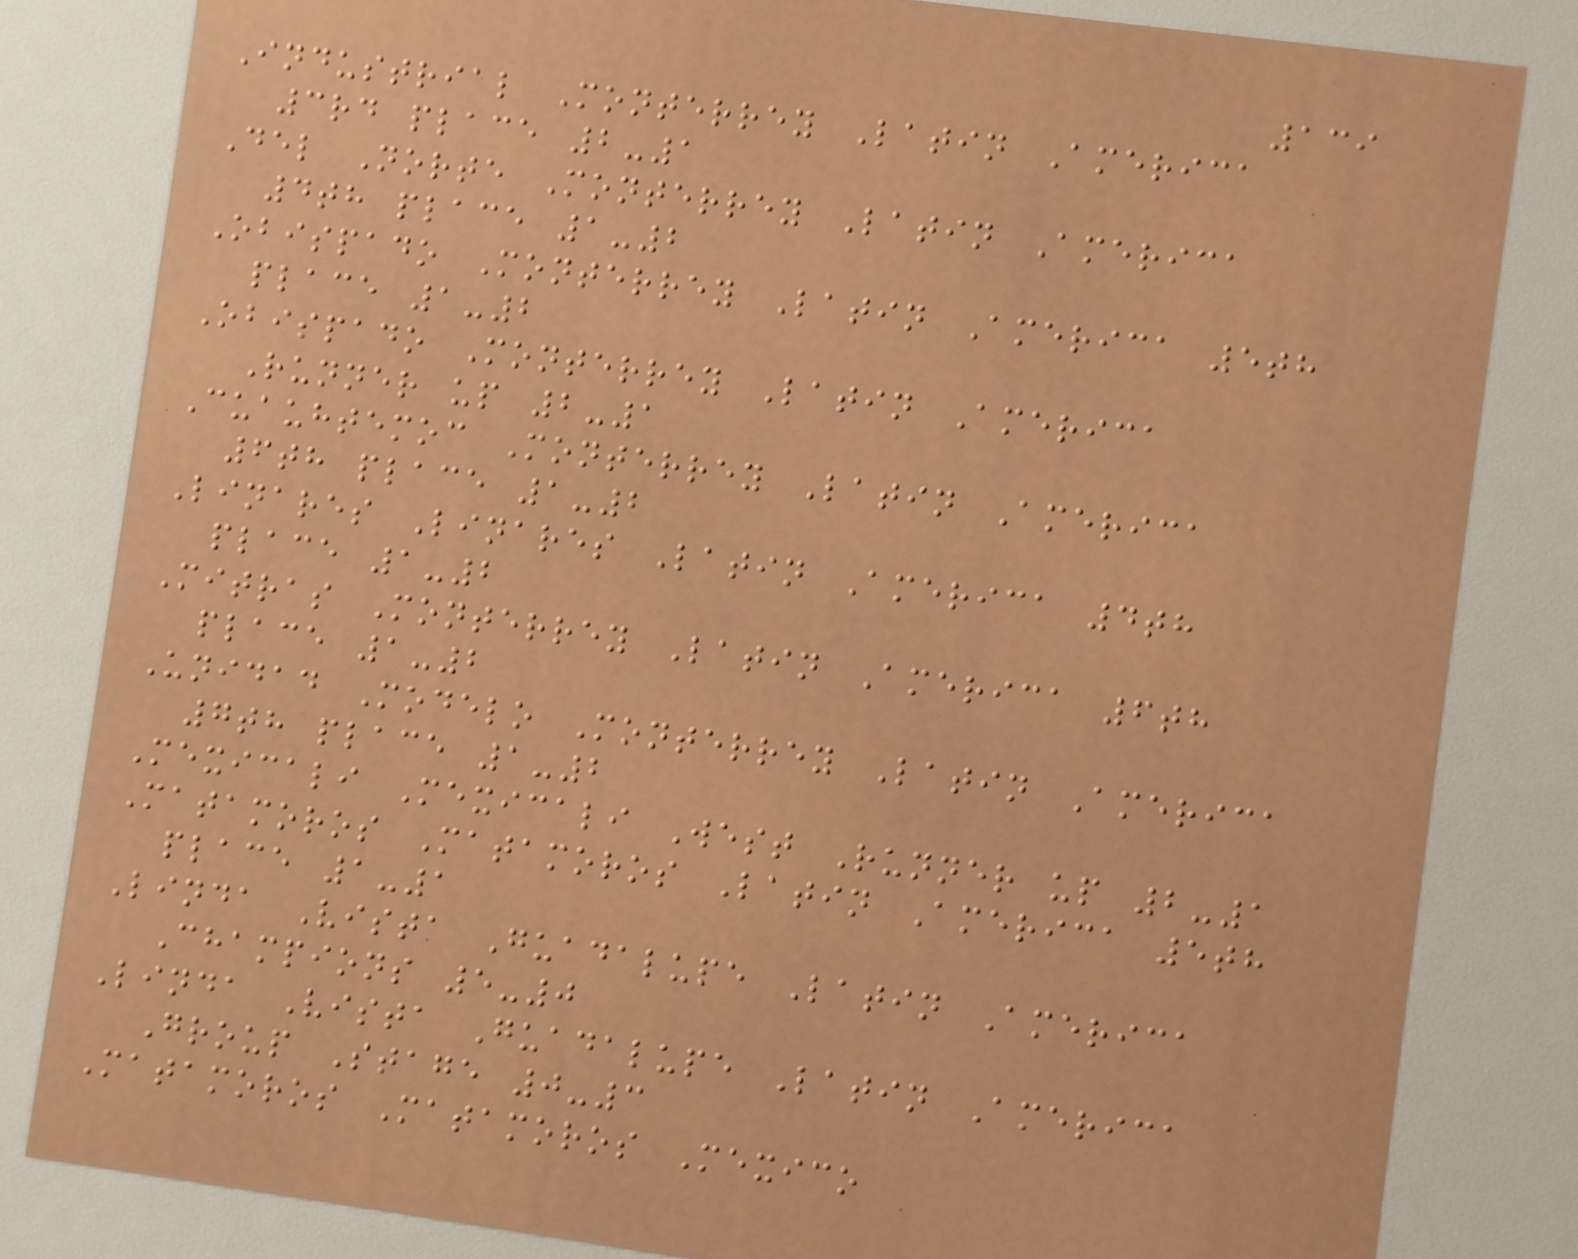139
Industrial Monterrey Latin America
3rd place 2-1
Del Norte Monterrey Latin America
4th place 1-2
Obispado Monterrey Latin America 5th
place 1-2
Obispado Monterrey Latin America
Runner up 2-1
Cuauhtemoc Monterrey Latin America
6th place 1-2
Linares Linares Latin America 4th
place 1-2
Mitras Monterrey Latin America 6th
place 1-2
Unidad Modelo Monterrey Latin America
7th place 1-2
Mexicali Mexicali West Runner up 2-1
Matamoros Matamoros Latin America 5th
place 1-1
Linda Vista Guadalupe Latin America
Champions 5-0
Linda Vista Guadalupe Latin America
Group Stage 0-3
Matamoros Matamoros Mexico
